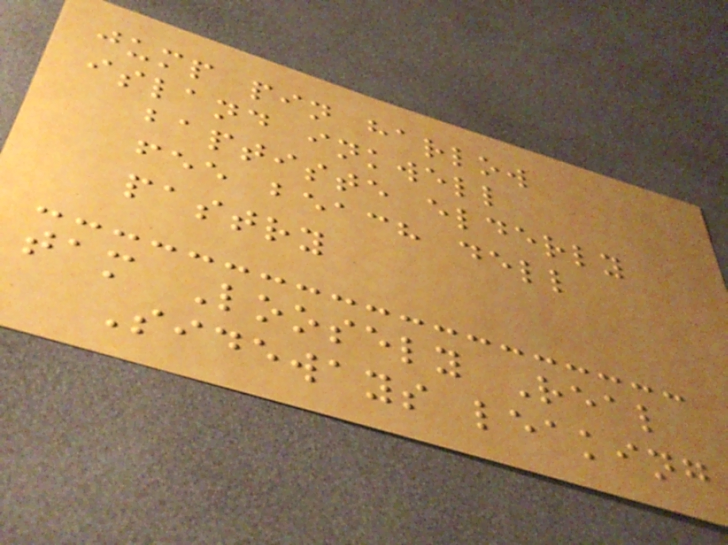jump pin harlow
island inkwell
baptiste elderly
fee beach dell
pastry
tam Loosely Real
Sideways leaking
